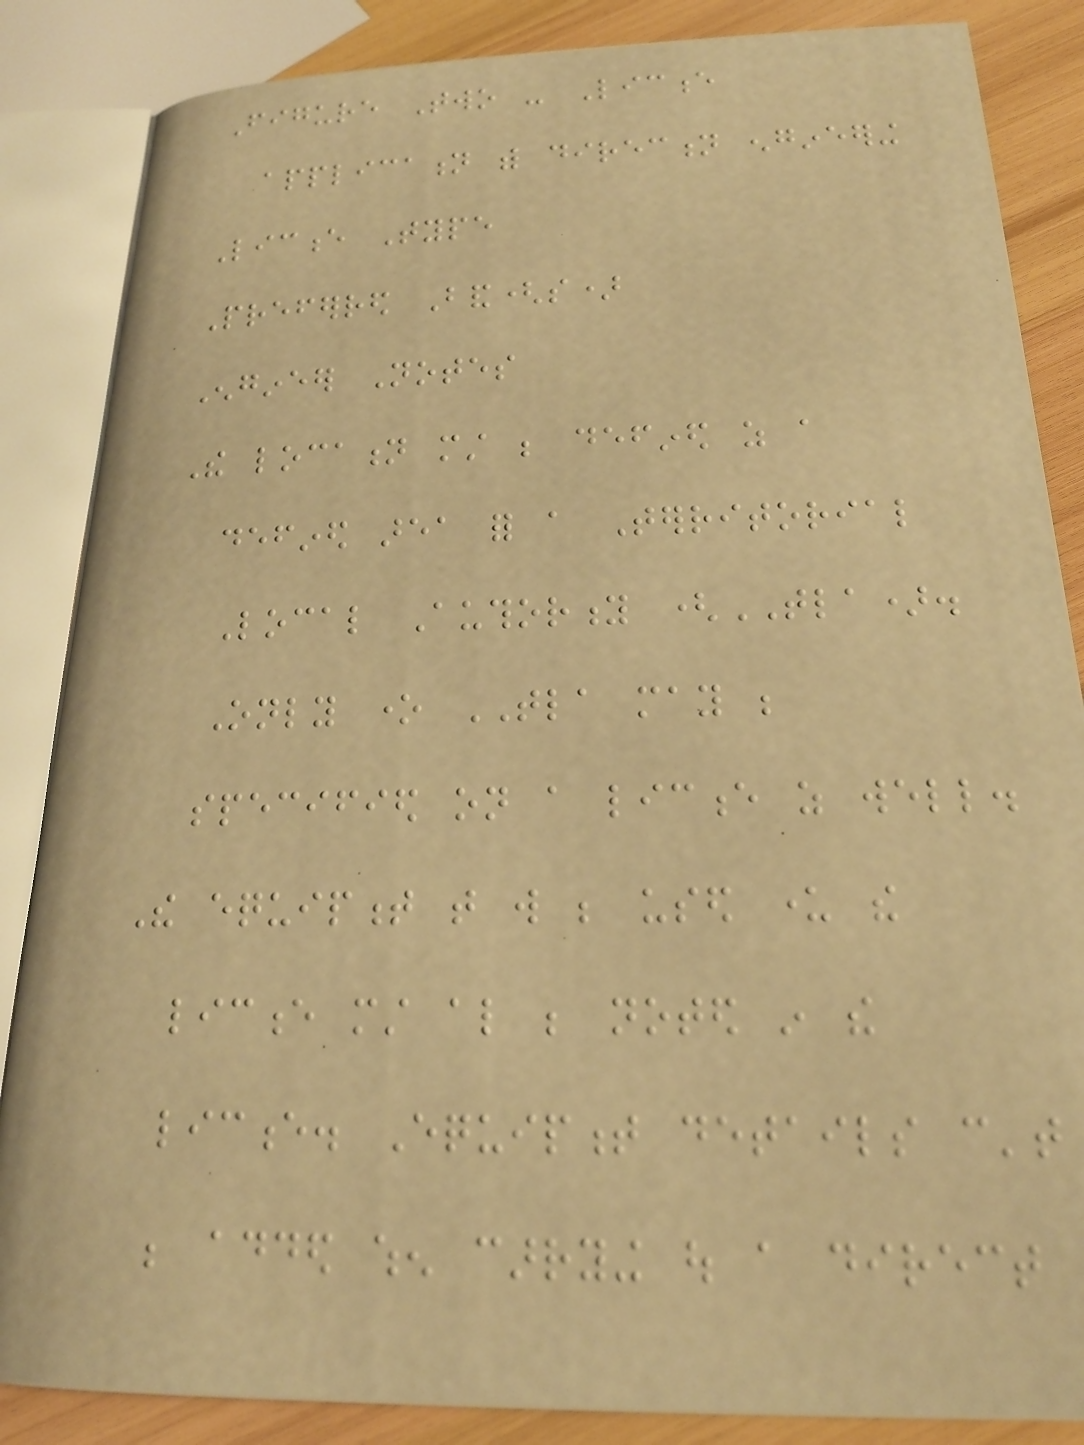Figure Two - Licence
application with direction engineering
Licence Type
Preferred Band(s)
Engineer Notes
The location must be defined as a
defined area for a Territorial
Local Authority (TLA).
Only one TLA may be
specified on a licence as well.
The equipment that will be used under the
licence must also be noted in the
licence. Equipment details can't
be added when carrying out a direct
